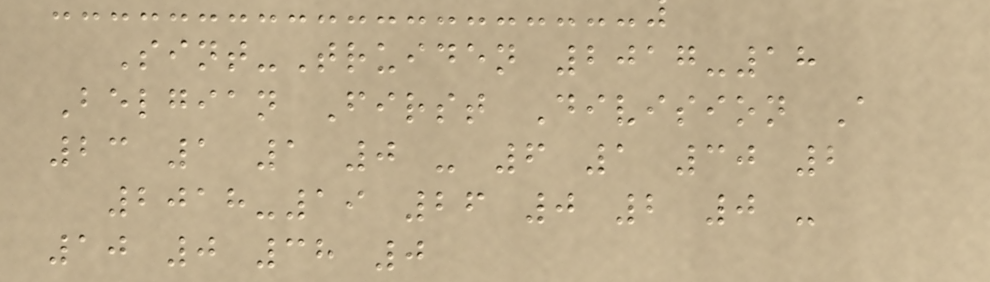Sint-Truiden 2017-18
Belgian First Division A
23 1 1 0 - 6 1 30 2
2018-19 26 0 2 0 -
10 0 38 0
